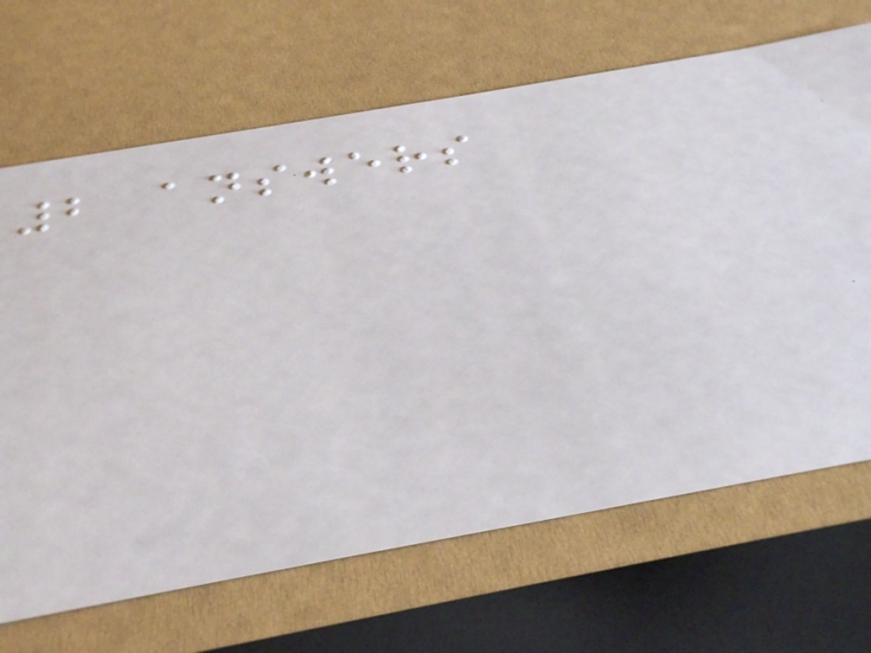2 answers
